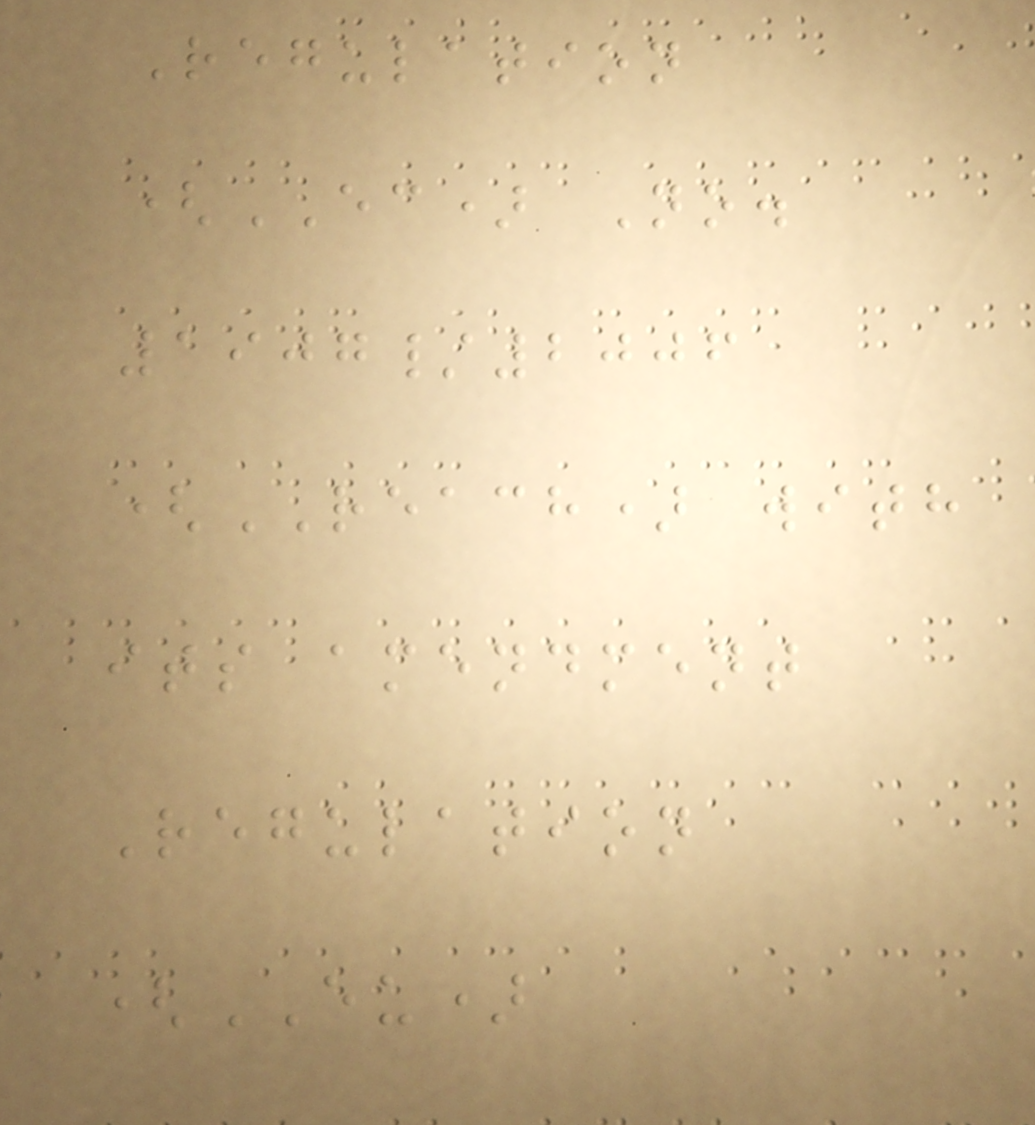Regulation
(EC) No.
1907/2006
(REACH) with
its amendment
Regulation
(EU)
